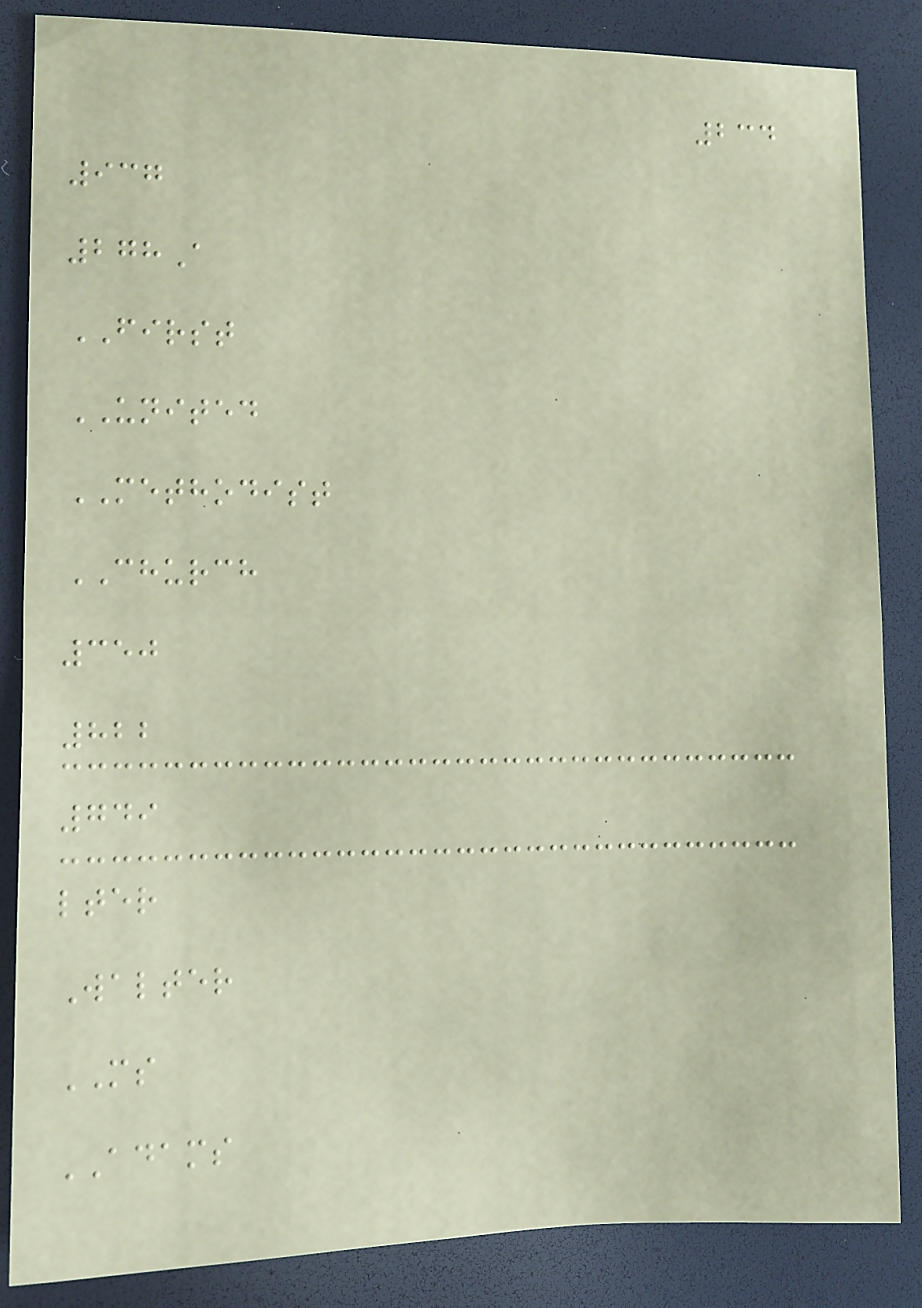234
937
278A
FIRST
UNITED
METHODIST
CHURCH
350
822
749
lter
Walter
MS
ADAMS
